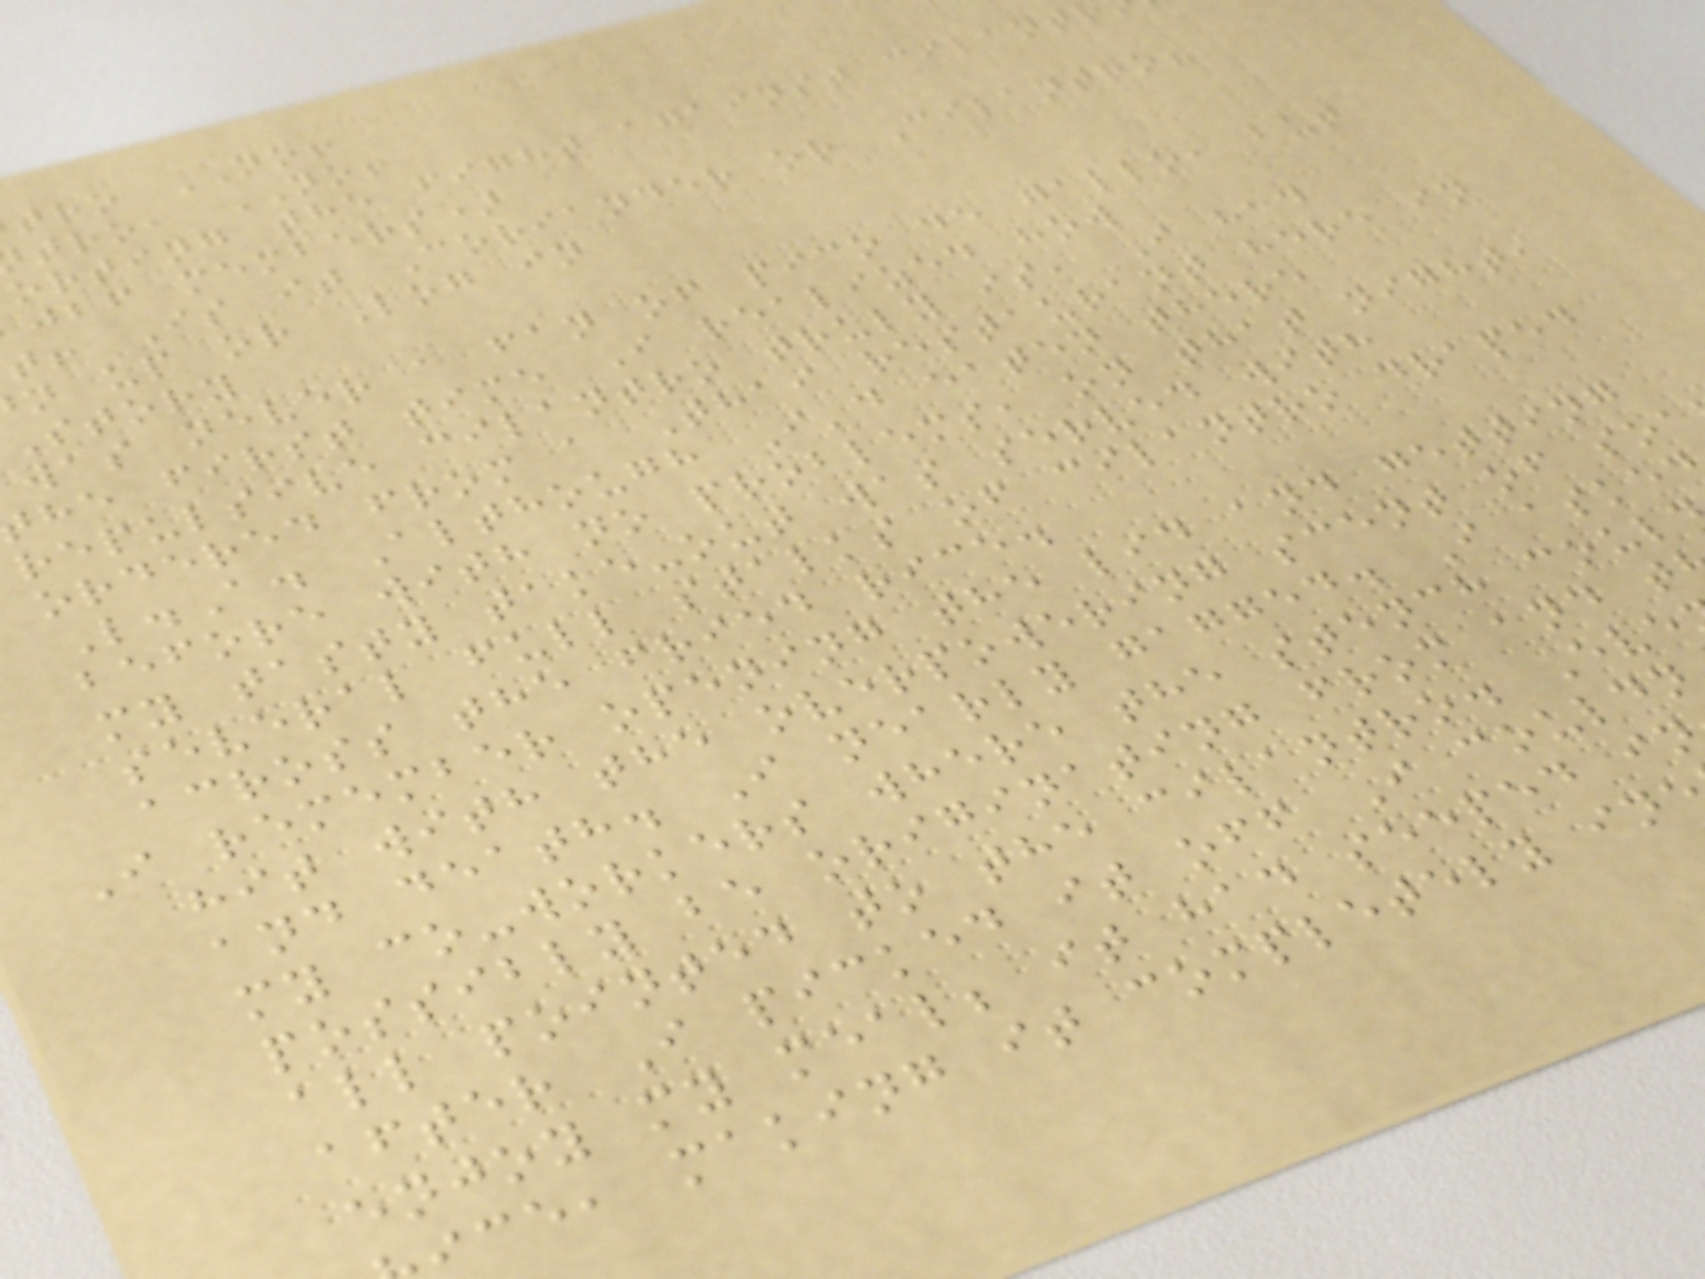tro NO!
tro, NO!
orting the fight against cilant
jbf members)
t! Is it Coriander or Cilantro?
n up or Log in
Story
was never a fan of pico de gallo, but
he first time I realized how
repulsive cilantro truly is, I had
ordered from a Thai restaurant here in
L.A. Although I'd eaten there
before with no problems, on that night,
my tasty take-out was served with
several full stalks of cilantro draped
across the fried rice.
I remember opening the lid and getting
hit with the overpowering scent of soa
and death. I nearly gagged. I aske
my co-workers where the stench coul
possibly be originating from and t
all pointed to the cilantro. Eve
after I picked it off I couldn
enjoy my meal; it had seeped in
ce, making it completely in
